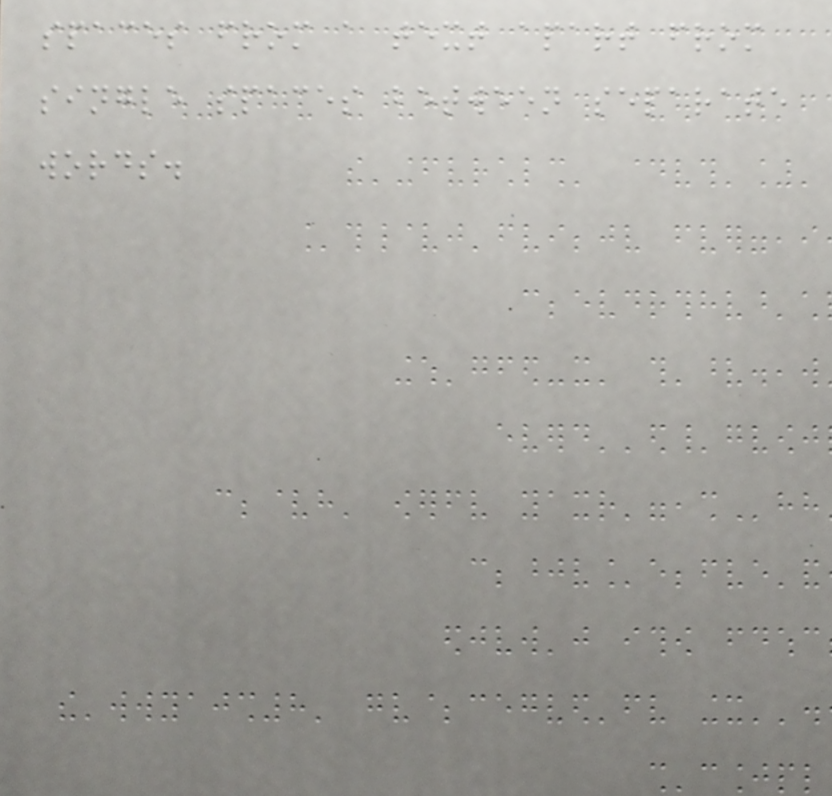spaces from a text apart from
single spaces between separate
words.
